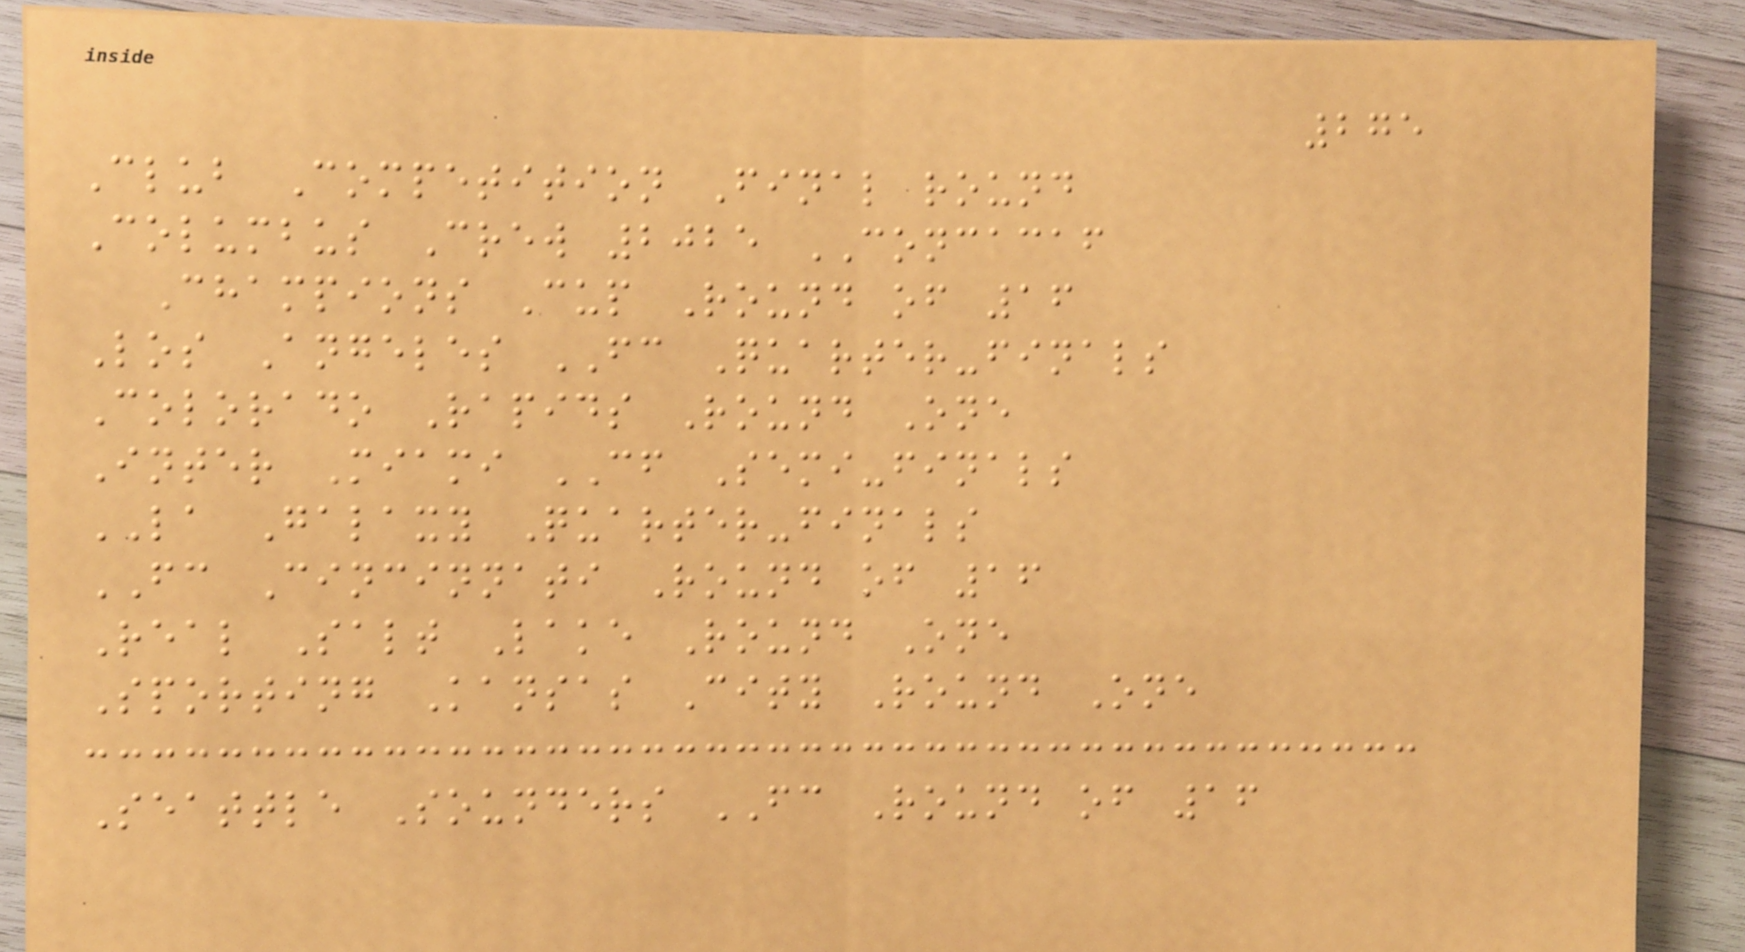275
Club Competition Final round
Columbus Crew 2025 CONCACAF
Champions Cup Round of 16
Los Angeles FC Quarter-finals
Colorado Rapids Round One
Inter Miami CF Semi-finals
LA Galaxy Quarter-finals
FC Cincinnati Round of 16
Real Salt Lake Round One
Sporting Kansas City Round One
Seattle Sounders FC Round of 16
